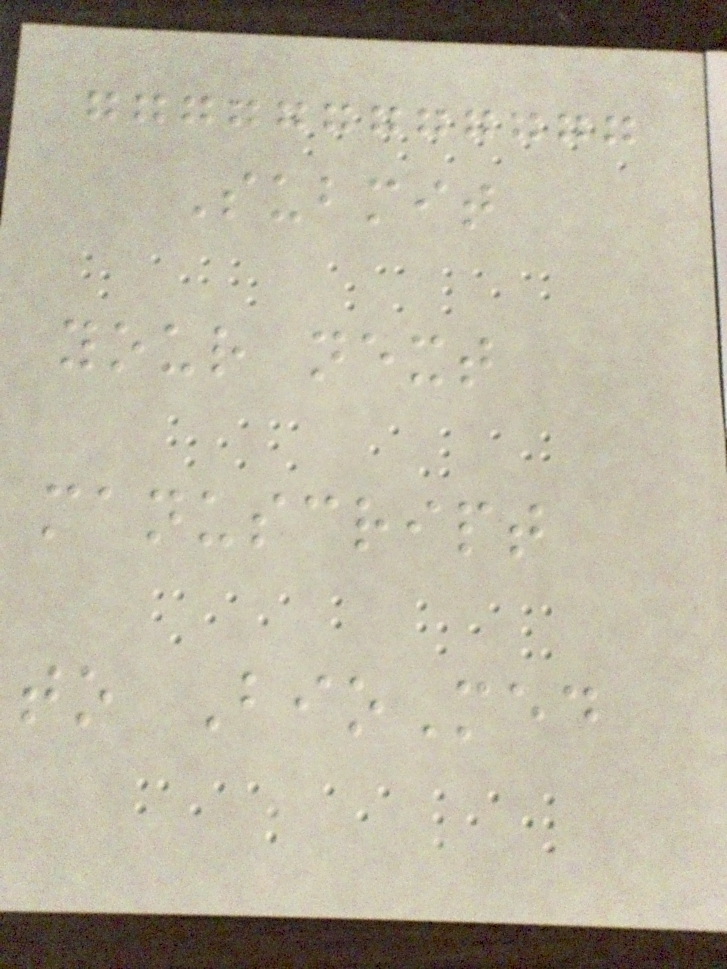Submit
your next
manuscript
to BioMed
